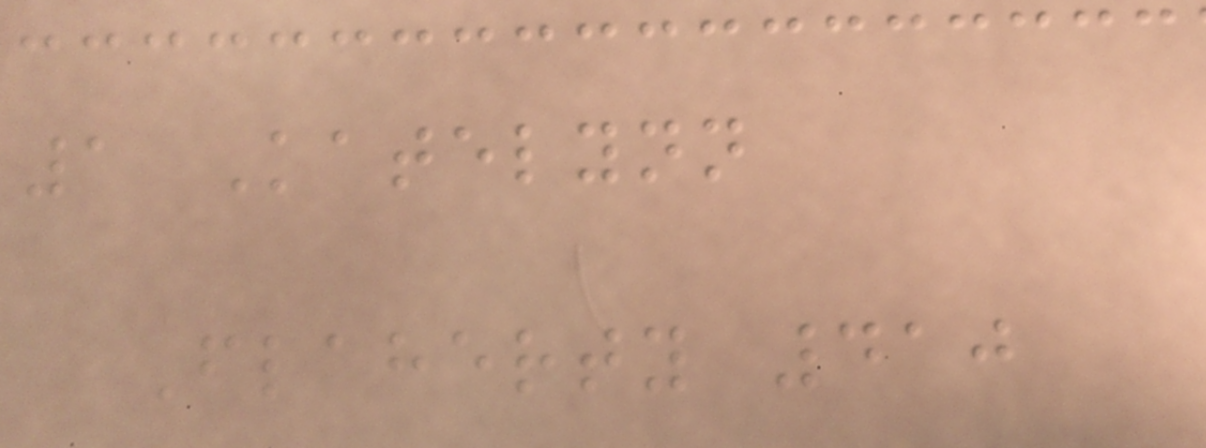1 Katelynn
Flaherty 410
